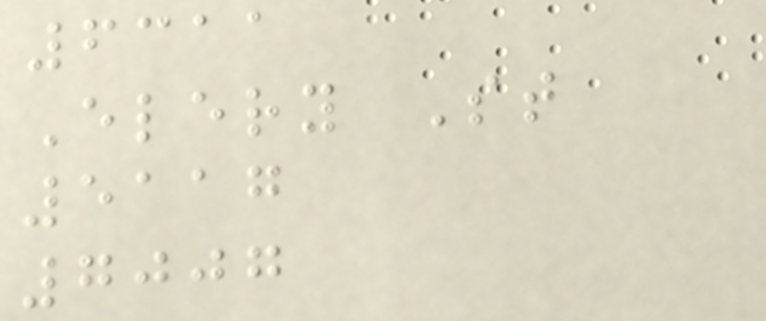6311
Elery St
5117
7007
